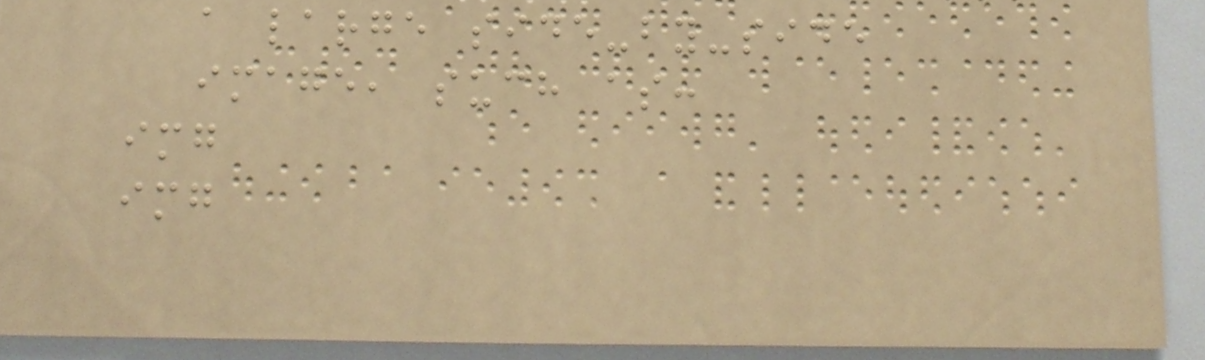a large side-by-side
image, such as:
img
img
